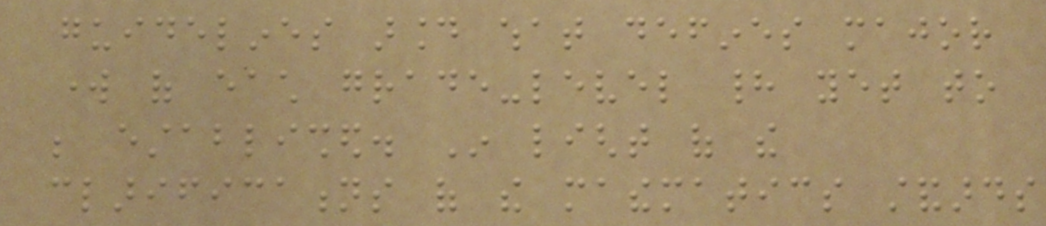guidelines around what defines major
work of each grade-level had yet to
be established. In light of the
clarifications of the mathematics standards
